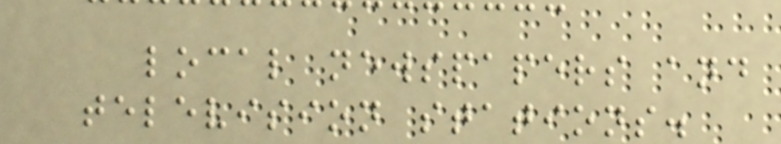local newspapers and
television stations.
